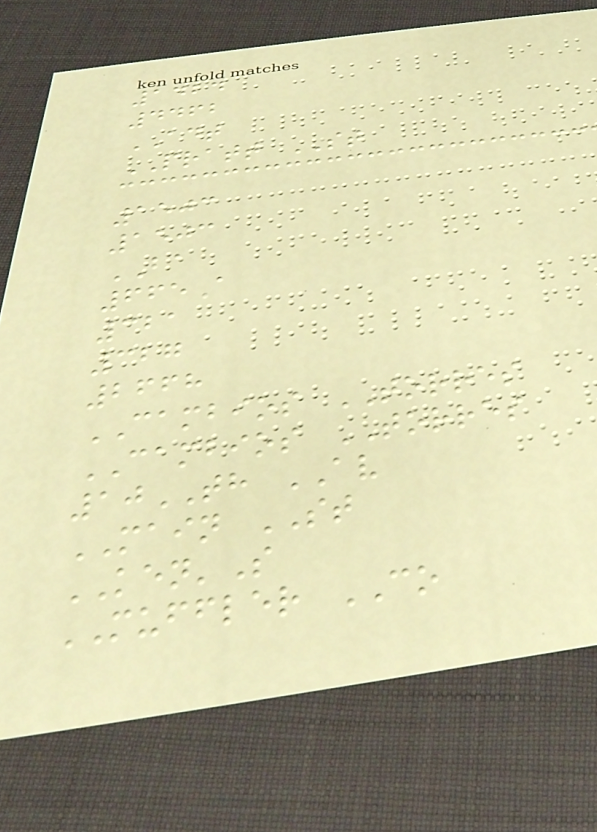1424
4462
ADT
PRATT ST
1503
1503
BA
665A
321
327
2668
CAMBIOS TORRES
CAMBIOS TORRES
10TH AV
MAIN ST
KEN'S
MUFFLER CO
